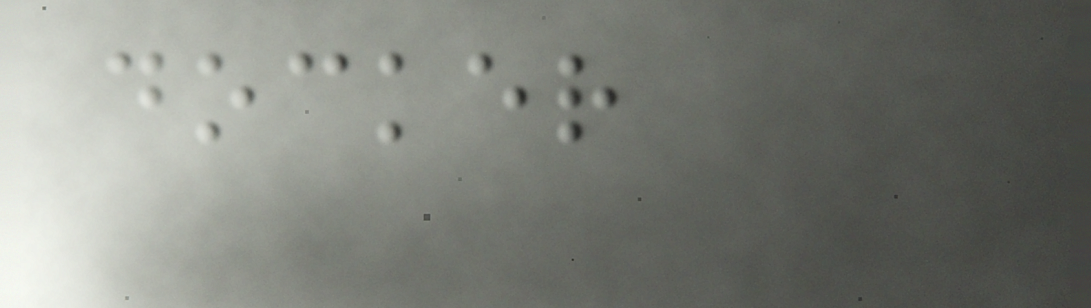docker
